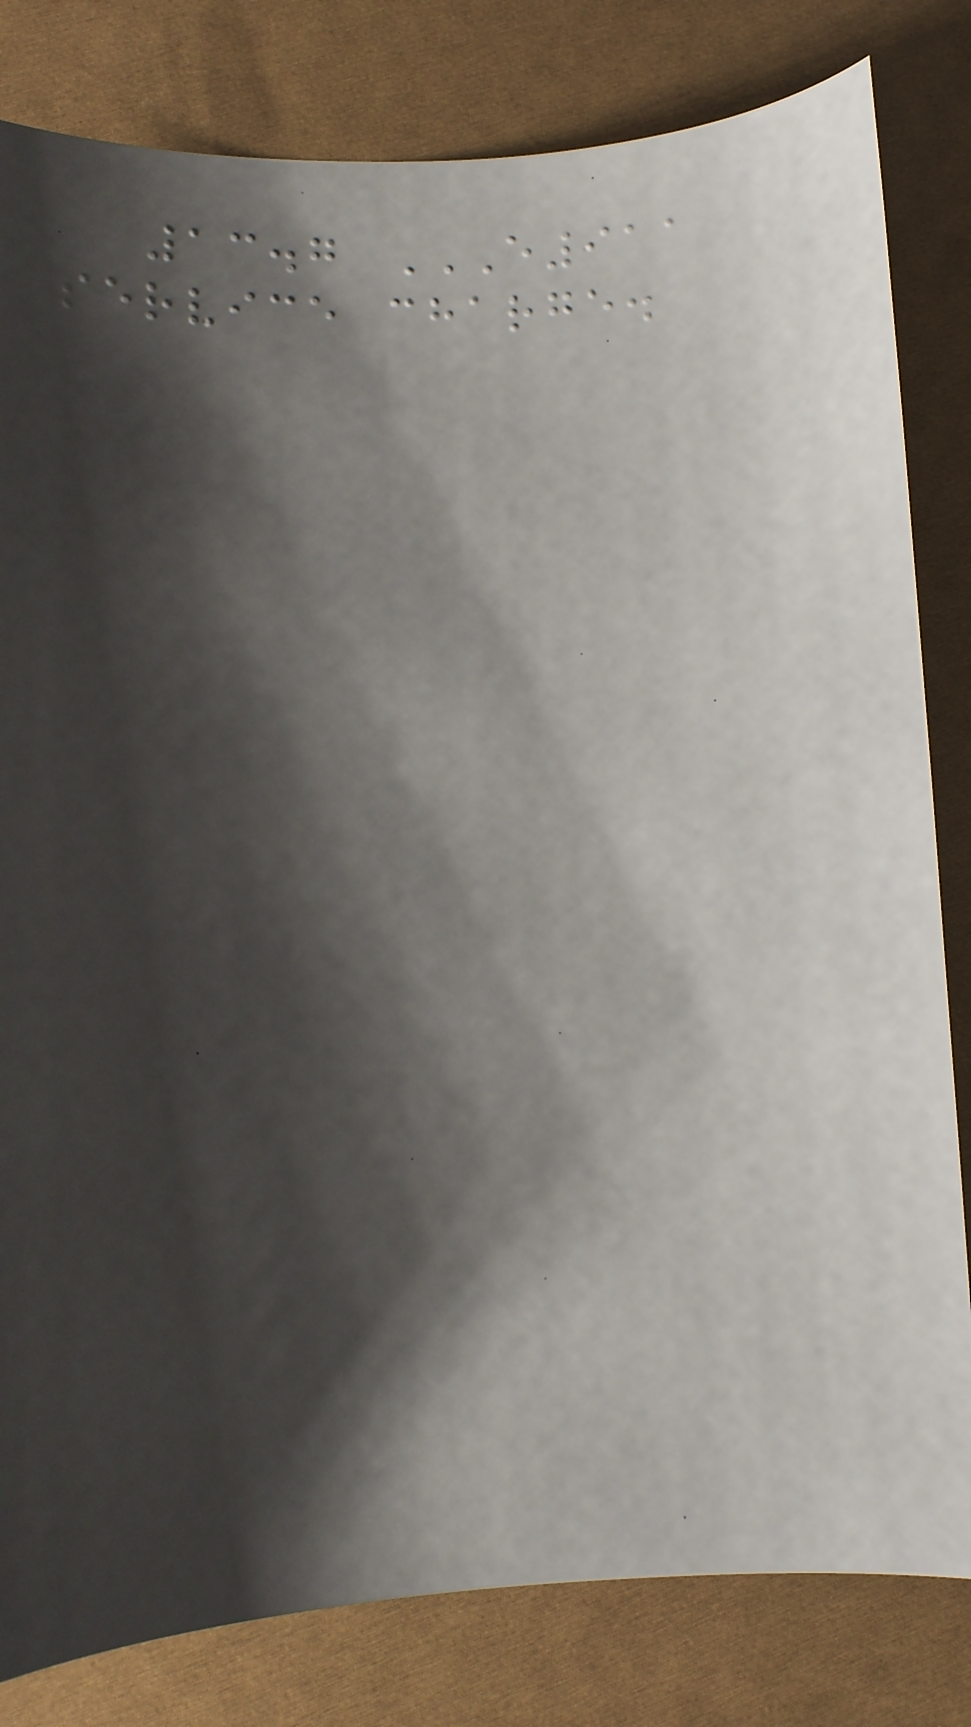13.7 E911
SERVICE CHARGE.
